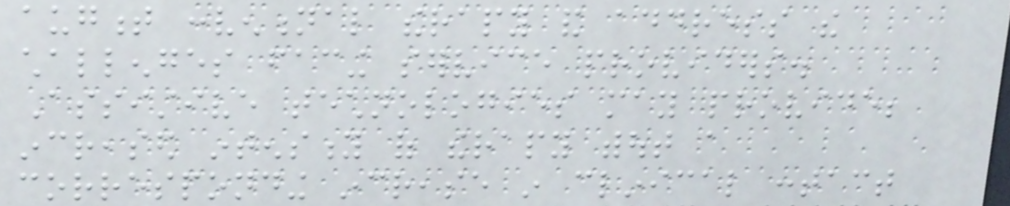augment conventional therapy and address the
challenges facing service providers.
Assistive technologies may provide;
increased intensity of therapy without a
corresponding increase in clinical contact
